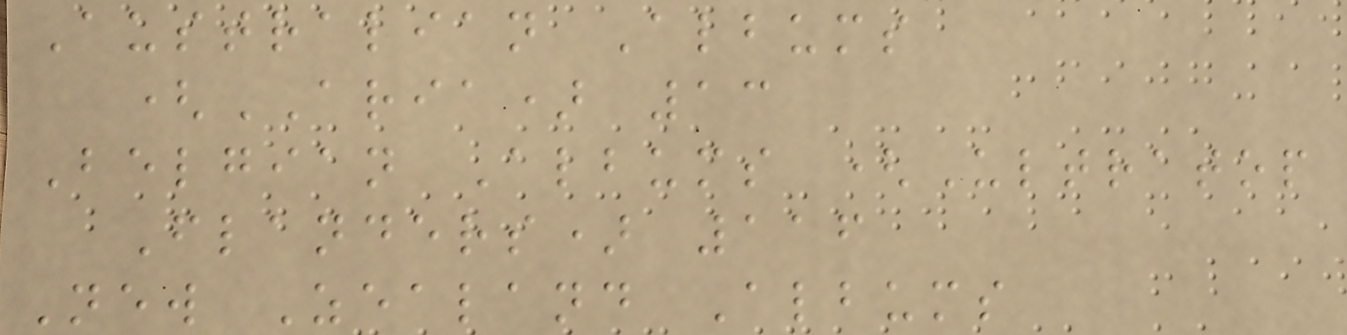Australian Albums
(ARIA) 13
Belgian Albums (Ultratop
Flanders) 116
New Zealand Albums
